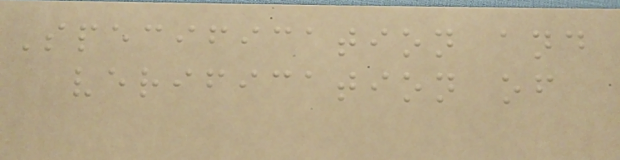Specification and
verification of
